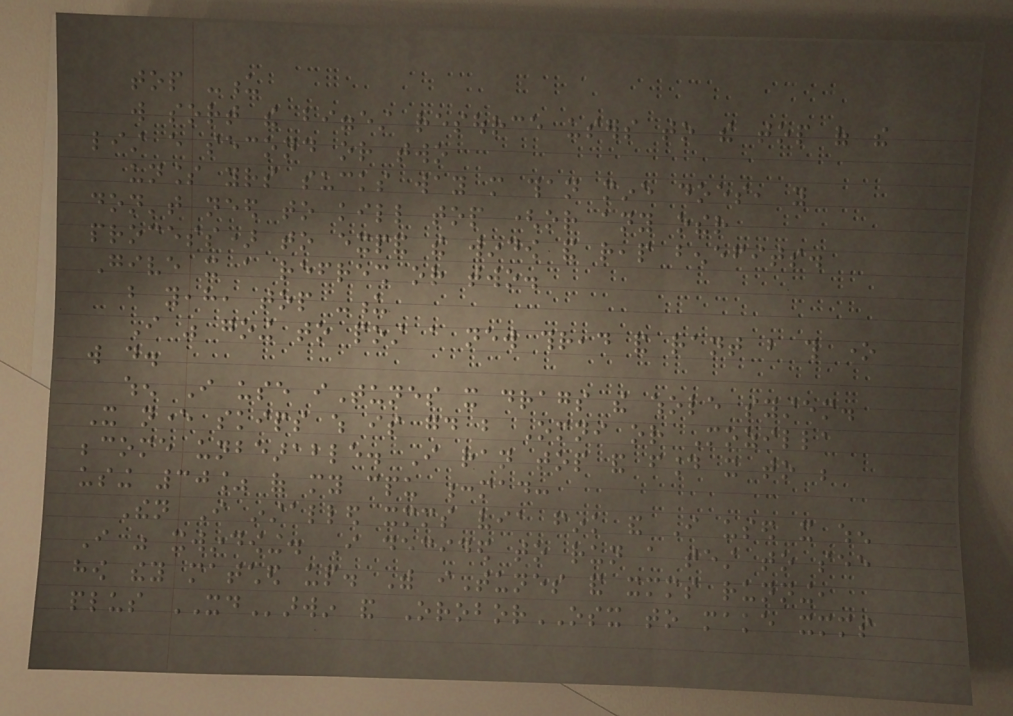top -u
will sort the biggest resource users to the top of the
list every second or two
unless yours sucks way more than mine does, you
don't need to kill top (or any other
process) to expand the window and reap benefits.
Give it a refresh or two.
but yeah, top -u
I was going to post a new thread and rant but this one
will do.
when I use iTunes it drags the whole system.
It never skips which is good but Omni or Mozilla
become unbearable. I ran top and found it to be
using 30% of my cpu :mad:
Then I installed xmms via fink and I used it when
I was xwindowing. I decided to run a test to see
how they matched up. With iTunes and xmms running,
plus XDarwin and OroborOSX to make xmms
